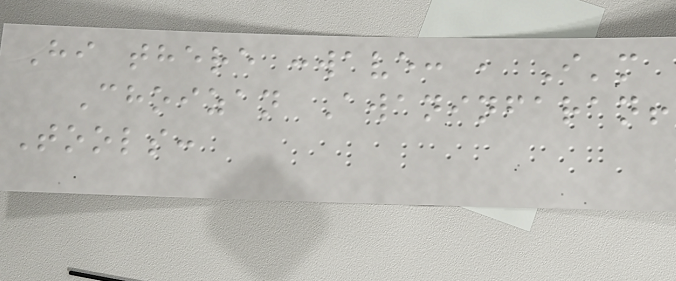Hi there :wave: , I'm
Choizan Awaninfaran!
Tools:
